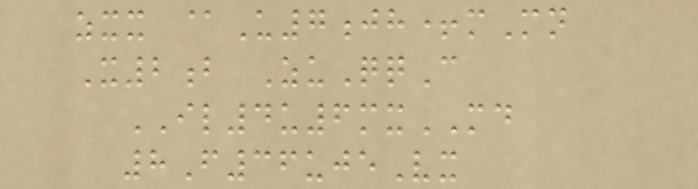zxx @U7jh+mMn
X2b ZuQqC
IL4u6mxMD
8F36ujeVx
